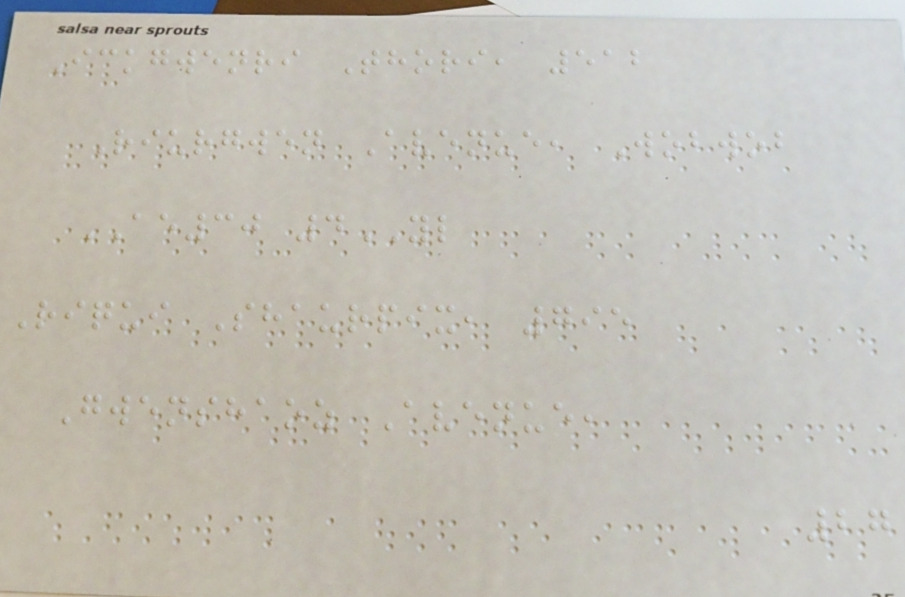Ickgwenri Thori, 512
Riurgwen Avenue, Wobwob
AE30 4YL
Riqui Shaurpix, 795
Gwenshaoz Avenue,
27
